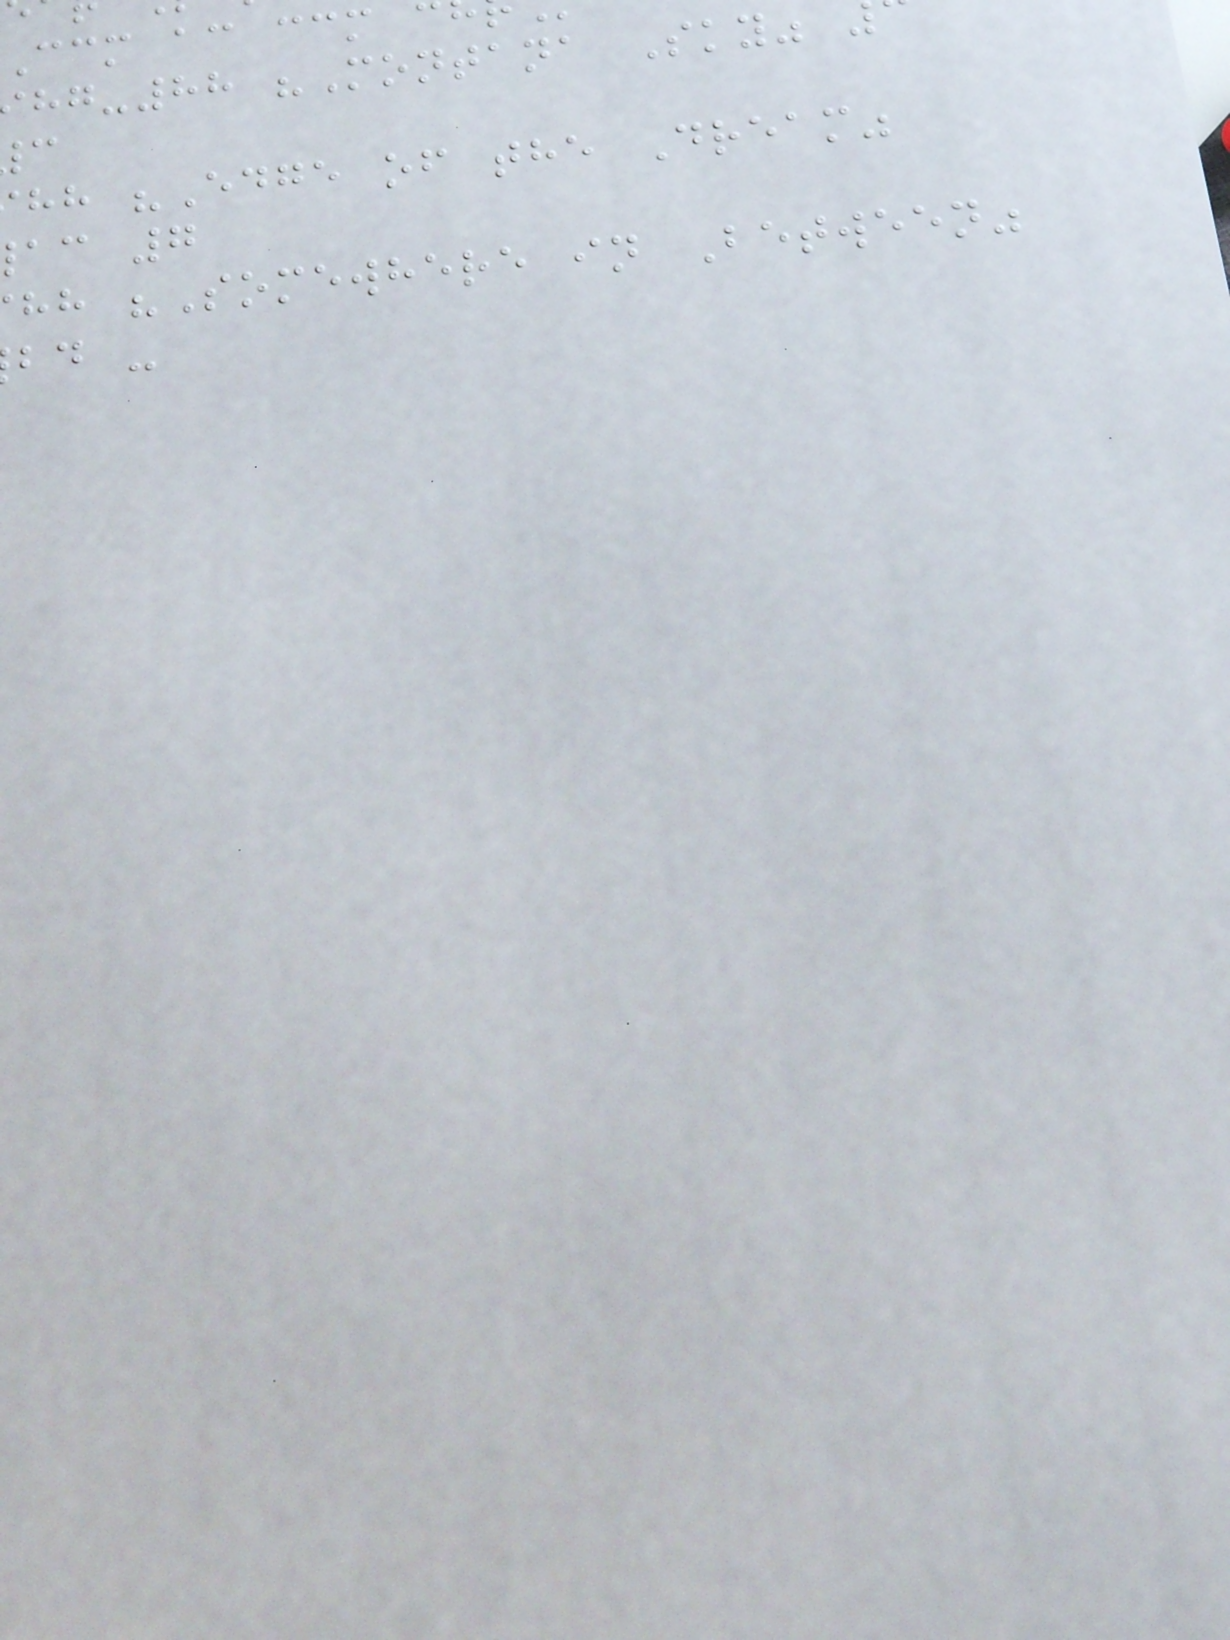ccm ac ccm
-88 "Montana Sky"
hh "Edge of the Dream"
ac 7
hh "Somewhere in Between"
bd -
